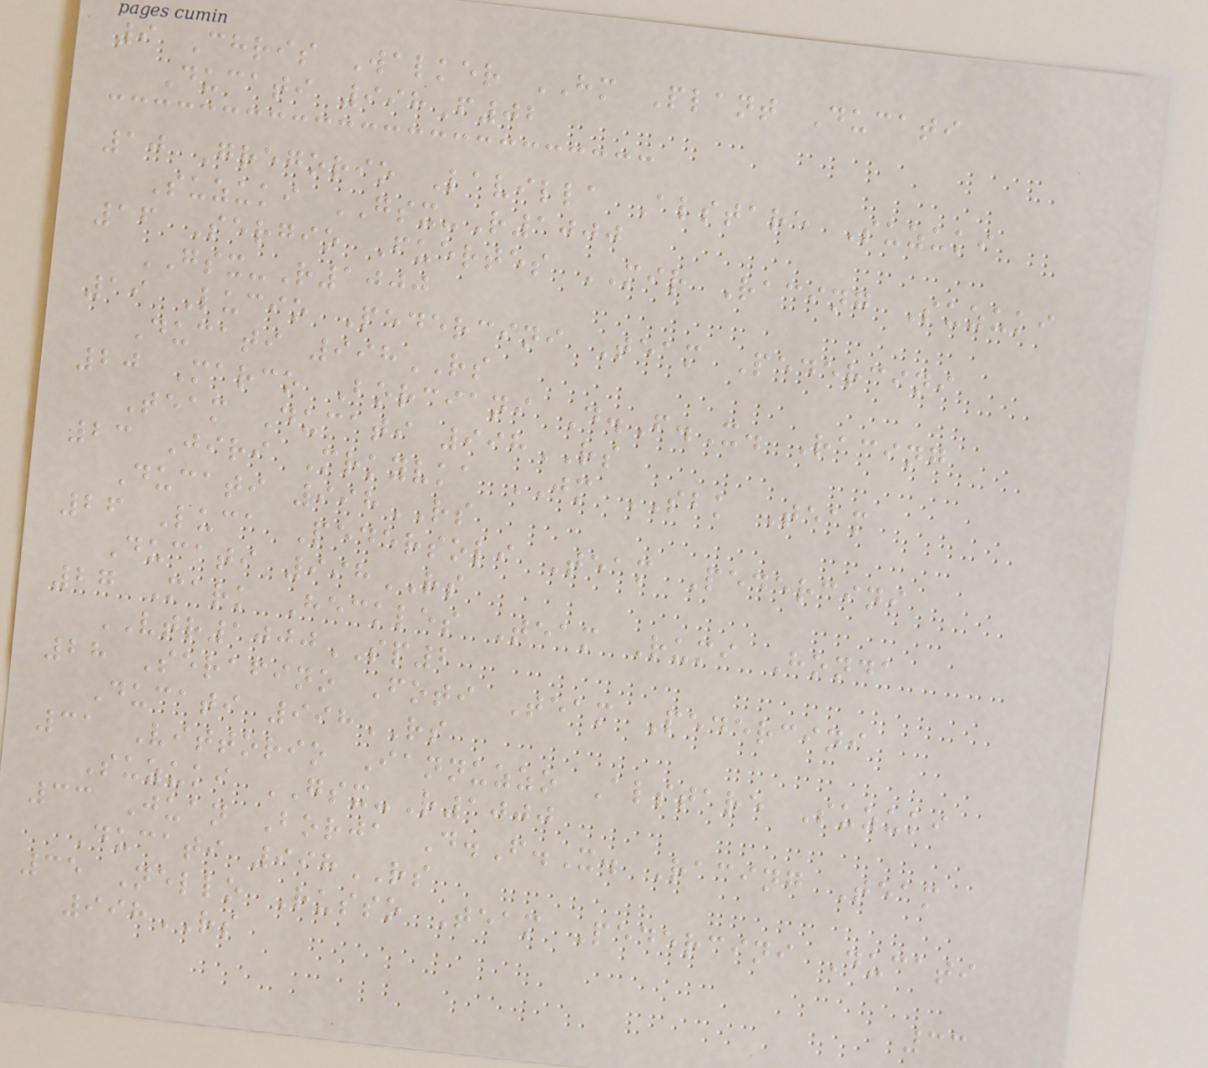9 Chris Walker HM Plant Ducati
Ducati 998F02
10 Gregorio Lavilla Alstare Suzuki
Suzuki GSX-R1000
16 Sergio Fuertes MIR Racing Suzuki
GSX-R1000
19 Lucio Pedercini Team Pedercini
Ducati 998RS
20 Marco Borciani D.F.X. Racing
Team Ducati 998RS
23 Jiri Mrkyvka JM SBK Team
Ducati 998RS
26 Luca Pedersoli Team Pedercini
Ducati 998RS
27 Mark Heckles Team Rumi Honda
VTR1000SP2
28 Serafino Foti Team Pedercini
Ducati 998RS
31 Vittorio Iannuzzo Alstare Suzuki
Suzuki GSX-R1000
33 Juan Borja D.F.X. Racing Team
Ducati 998RS
35 Nello Russo Team Pedercini Ducati
998RS
33
